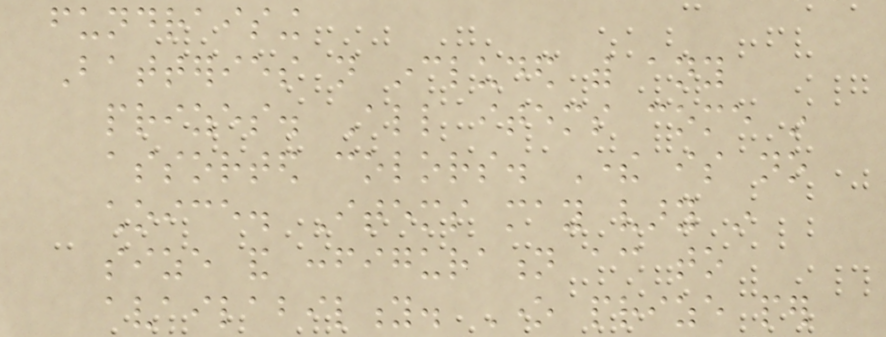fundraising
Batteries not included with any
prizes. All items come in
assorted colors. There is no
choice. Items may vary in
size and configuration according to
availability. One prize per
